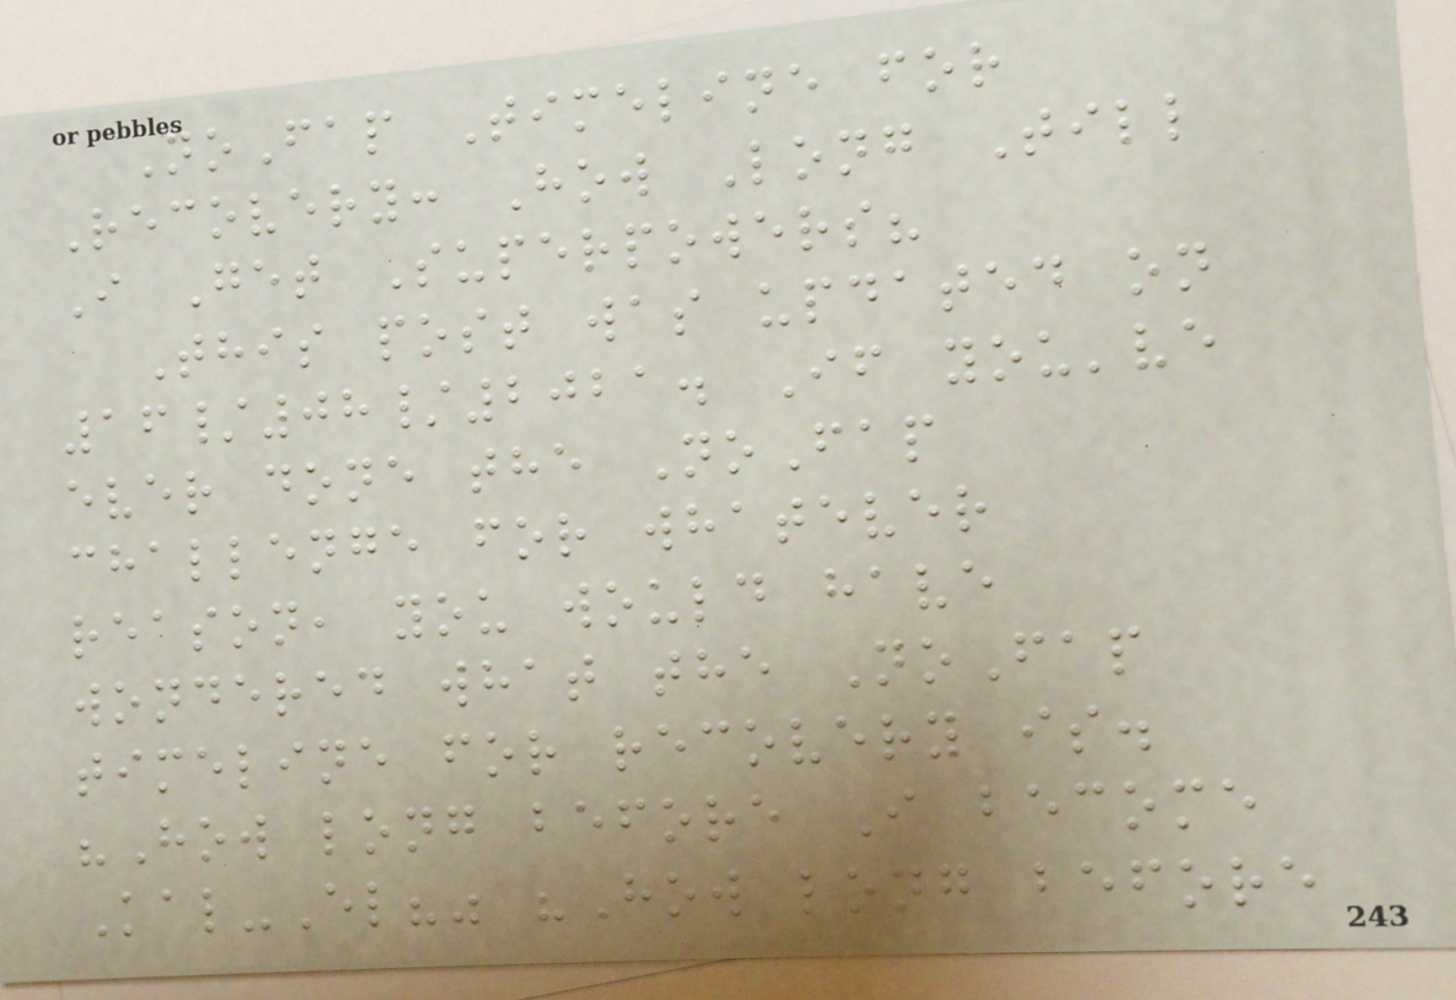NoFap Timeline for
Recovery: How Long Till
I Get Superpowers?
This post was updated on
16/08/2021. If you've
ever done the NoFap
challenge for whatever
reason, you would have
wondered what the NoFap
timeline for recovery is.
"How long before I become
Kal-El?" "How long before
